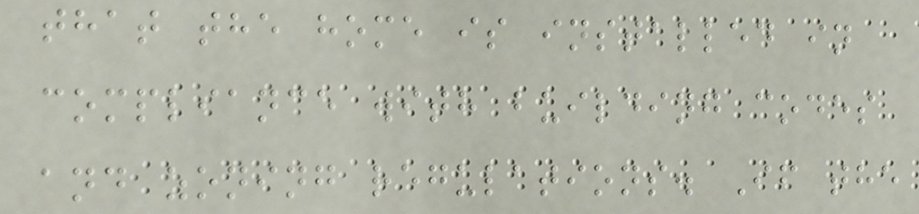that the home is installed in
compliance with building codes
and zoning regulations. If the
